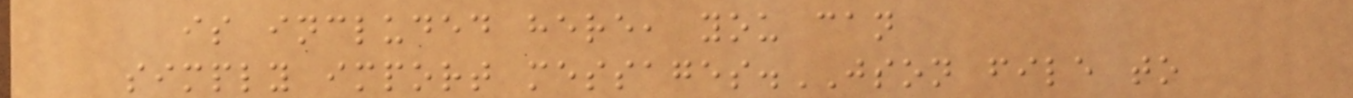is included here, you can
simply import messages.JSON file to
